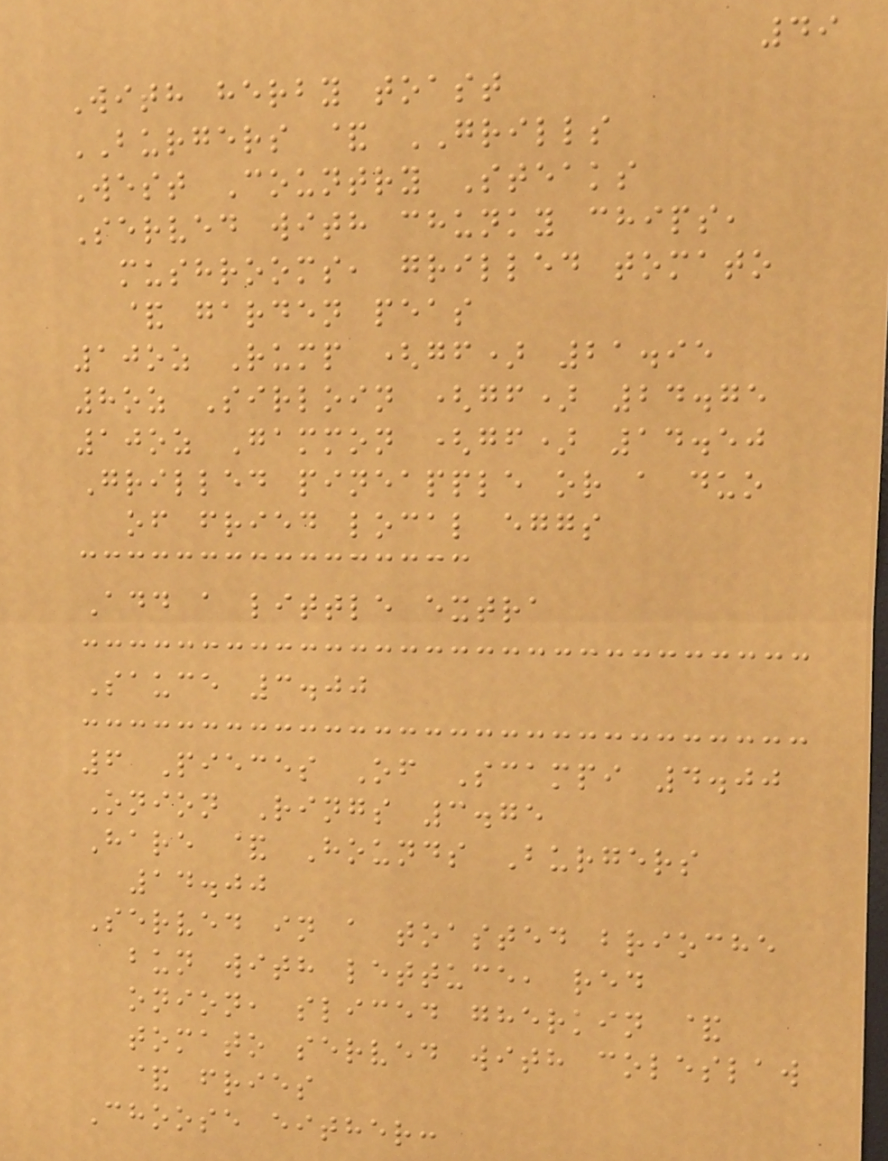49
With herby toast
BURGERS & GRILLS
West Country Steaks
Served with chunky chips,
mushrooms, grilled tomato
& garden peas
10oz Rump (gf) 21.95
8oz Sirloin (gf) 24.75
10oz Gammon (gf) 14.50
Grilled pineapple or a duo
of fried local eggs
Add a little extra
Sauce 3.00
6 Pieces Of Scampi 4.00
Onion Rings 3.75
Hare & Hounds Burgers
14.00
Served in a toasted brioche
bun with lettuce, red
onion, sliced gherkin &
tomato served with coleslaw
& fries
Choose either:
